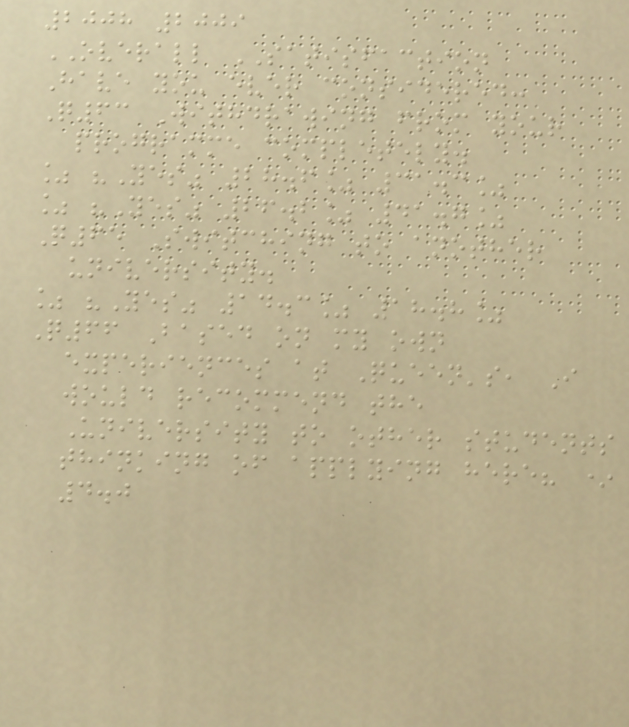2008 2009
OVERALL SATISFACTION
Have you ever considered:
Q63 Withdrawing from your
programme completely.
% "Yes" 28.6% 31.3%
% "Yes" 26.2% 41.7%
Q65 Switching to another
university.
% "Yes" 14.3% 18.8%
Q66 Based on my own
experiences at Queen's, I
would recommend the
University to other students
thinking of applying here? *
4.0
